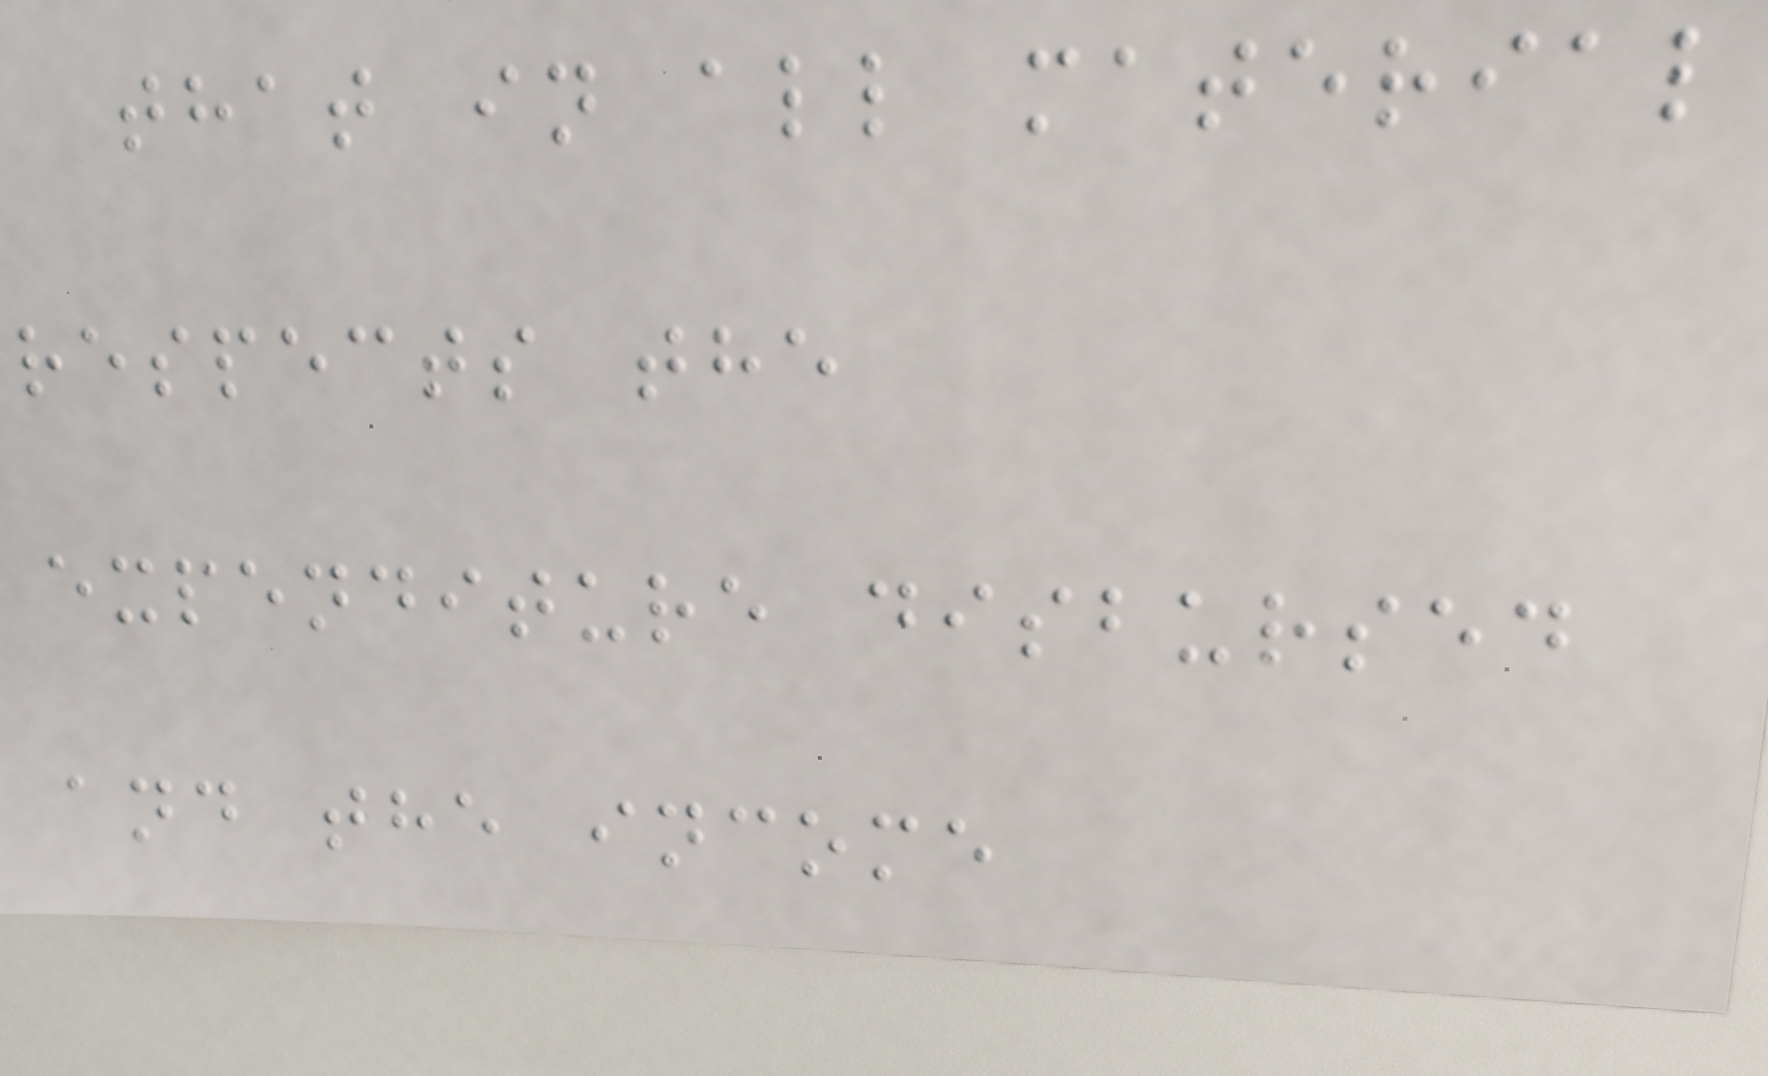that in all material
respects the
expenditure disbursed
and the income
